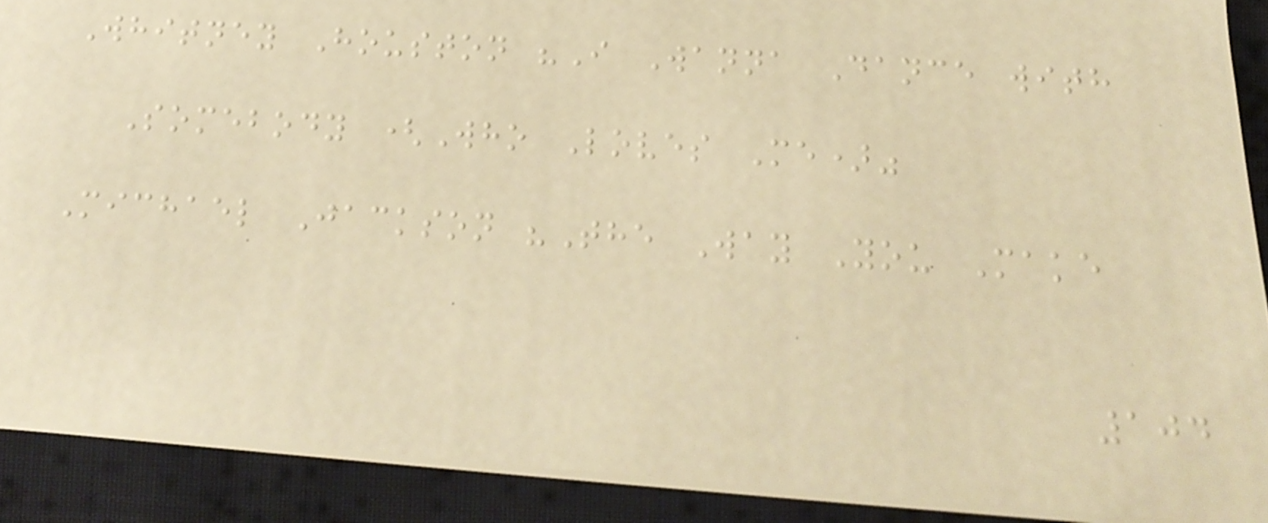Whitney Houston "I Wanna Dance with
Somebody (Who Loves Me)"
Michael Jackson "The Way You Make
104
